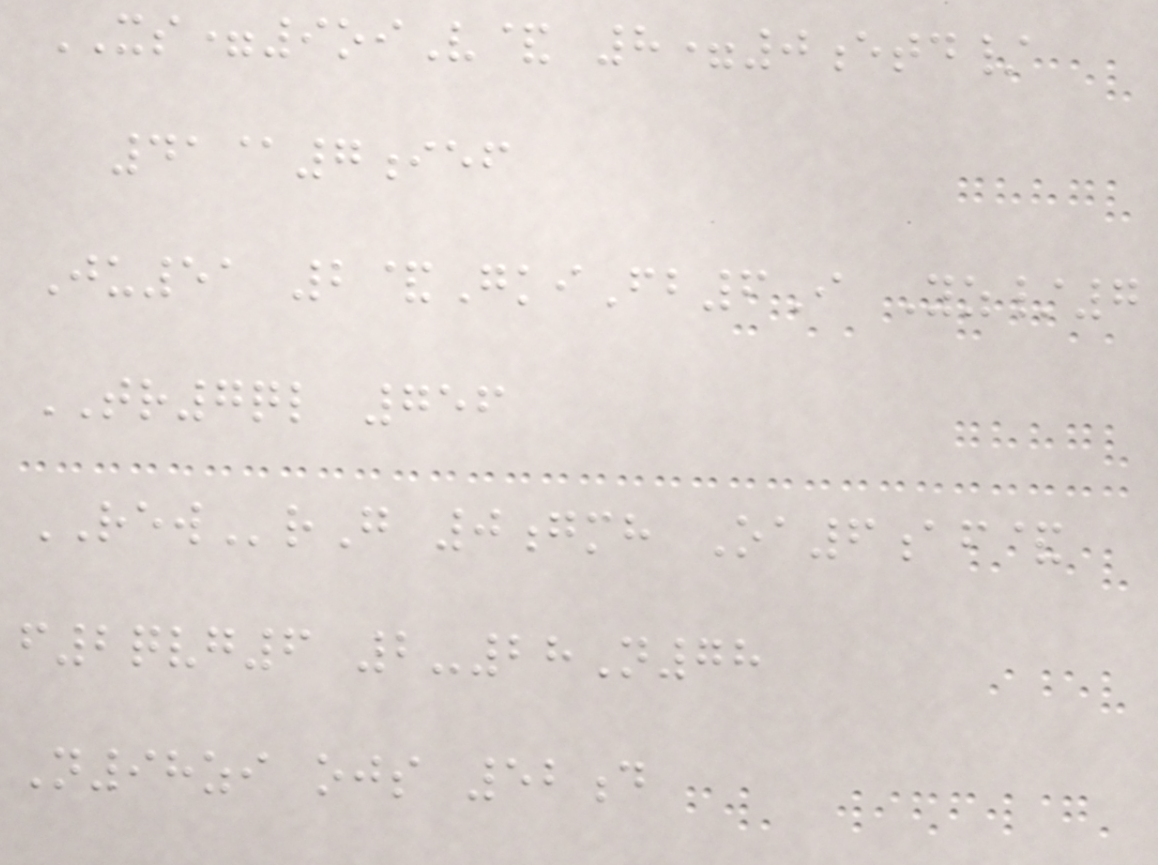XS=9oiV& 8=0etd/
41@7ief
Ju51 2&GkiFb6I Yz/7
TR7ql 756
REWrG 0gmh Oa6af&
f2qvg6 2-28N78
N98zi ojs 52d
